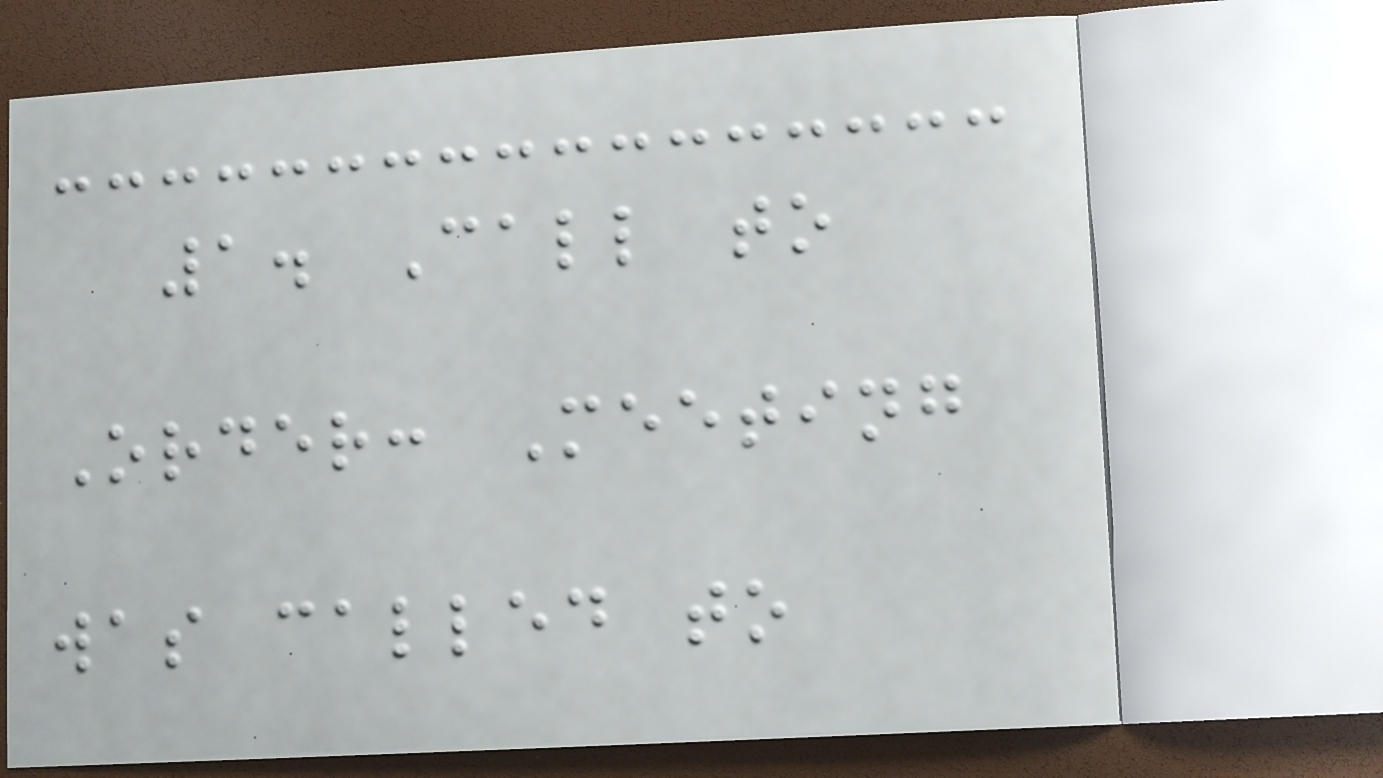1. Call to
Order: Meeting
was called to
